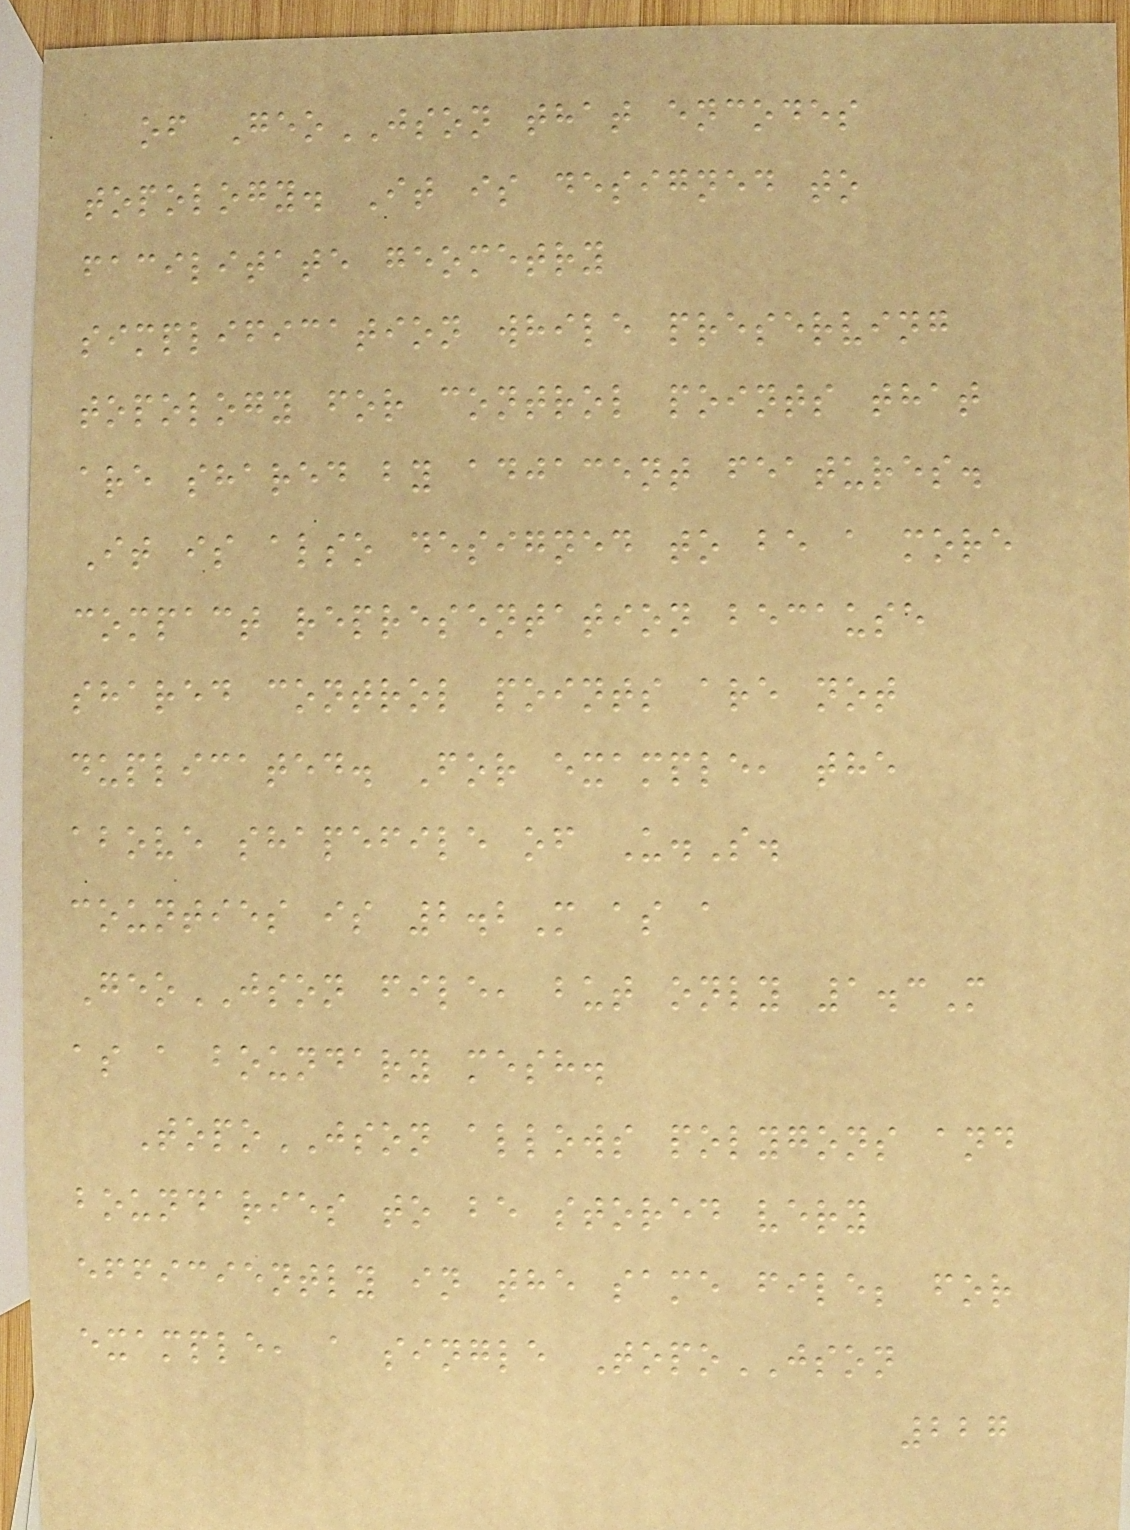of GeoJSON that encodes
topology. It is designed to
facilitate geometry
simplification while preserving
topology for control points that
are shared by adjacent features.
It is also designed to be a more
compact representation because
shared control points are not
duplicated. For example, the
above shapefile of U.S.
counties is 2.2M as a
GeoJSON file, but only 1.3M
as a boundary mesh.
TopoJSON allows polygons and
boundaries to be stored very
efficiently in the same file; for
example, a single TopoJSON
227
